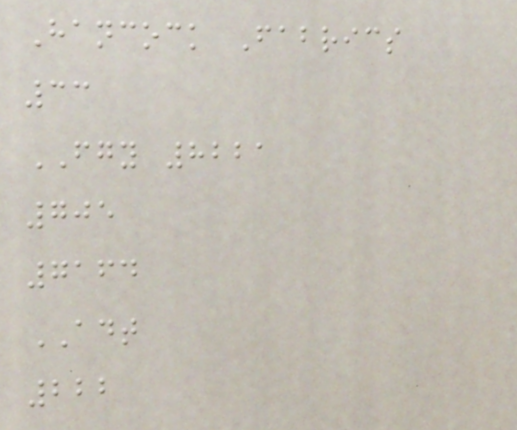Hancock Fabrics
33
FGY 8221
705
7164
ADT
222
